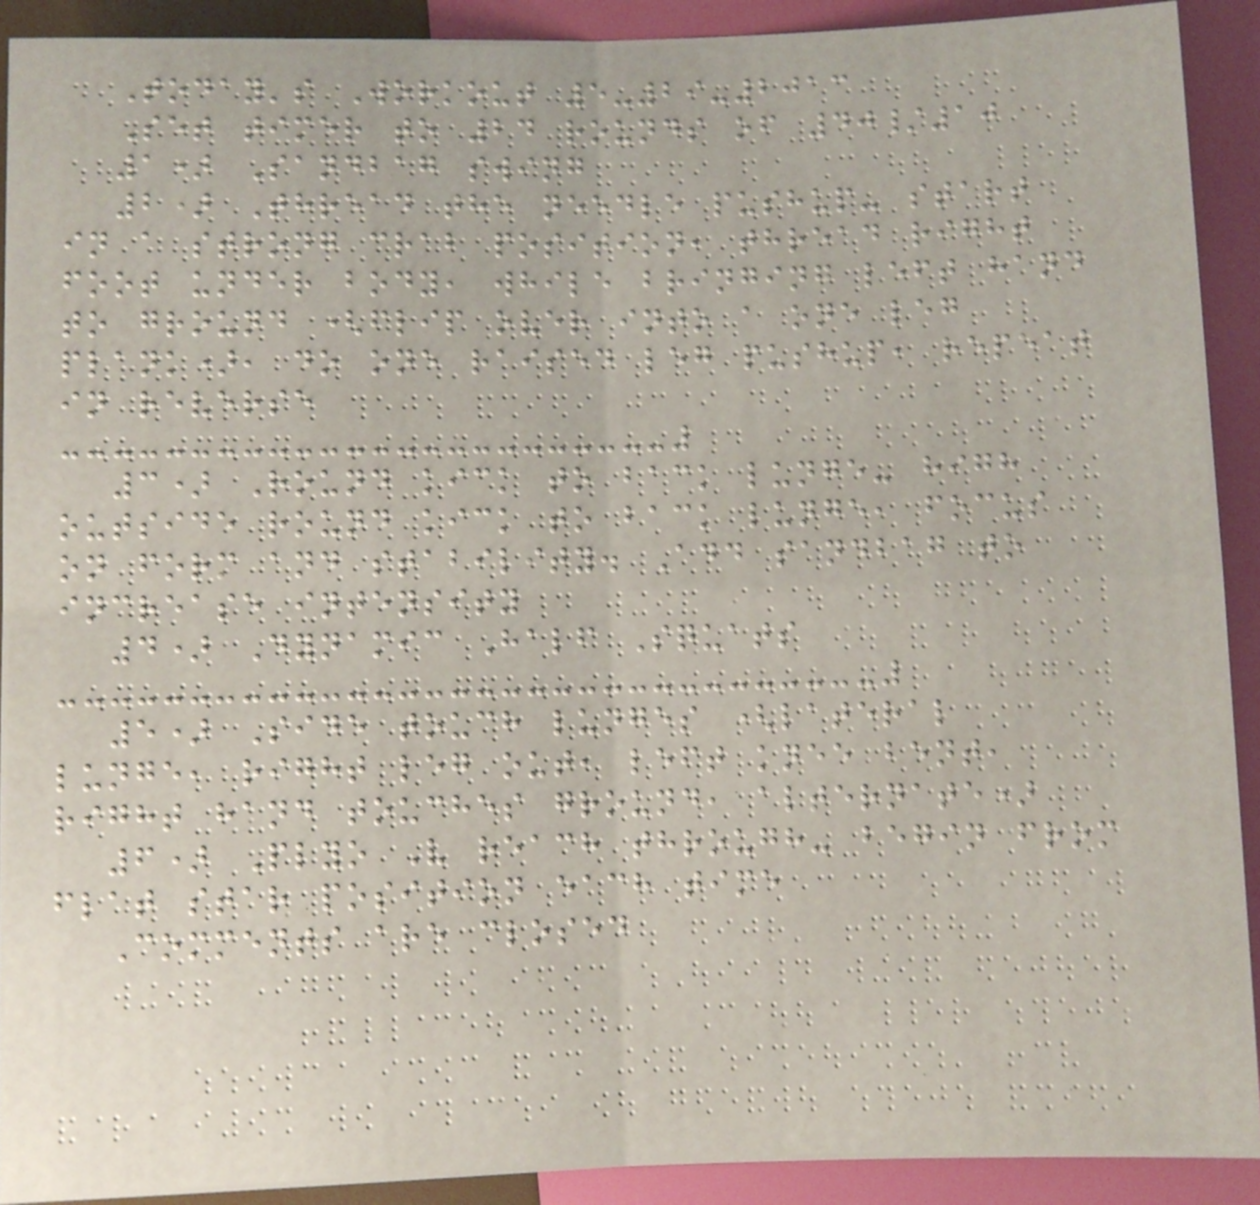Today's Workout 5-29-2013
Set timer to 24 rounds of 40/10
1) Sandbag swing
2) Thread the needle pushup- start
in a strong crab position, thread right
foot under body, while bringing left hand
to ground (flip over into a one leg
plank), do one raised leg pushup, repeat
in reverse
3) Round kick to back lunge- high
outside round kick to back lunge, focus
on form and stability. Add sandbag to
increase intensity
4) Dynamic Half Squats
5) Side touch lunges (lateral
lunge, right leg out, left knee bent,
right hand touches ground, alternate)
6) Plyo V reach through- begin from
flat star position each time
Comments are closed
